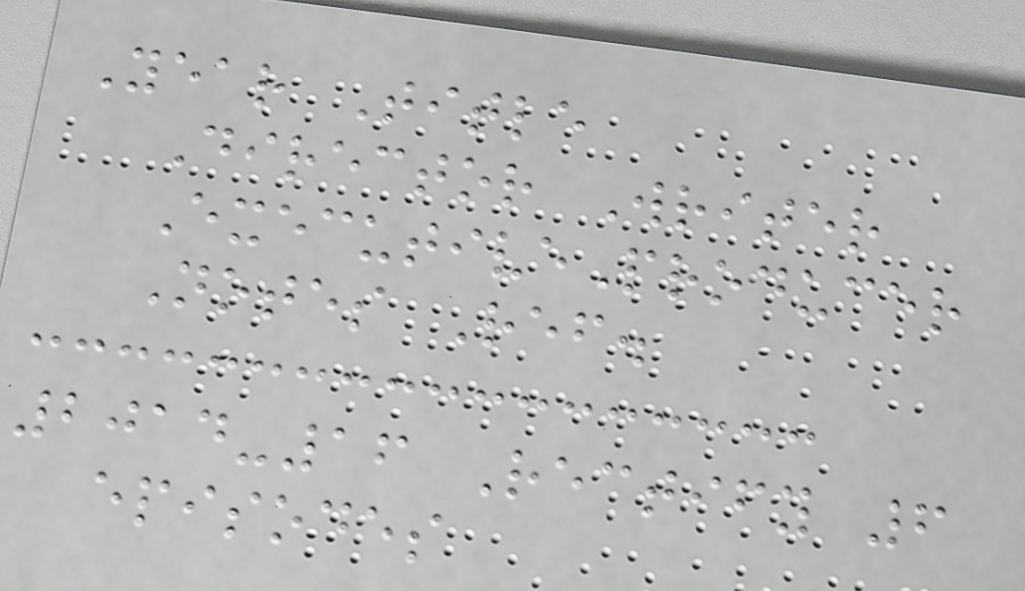Year Title
Director Writer
ExecutiveProducer
Notes Ref.
2014-16 Rectify 6
episodes
